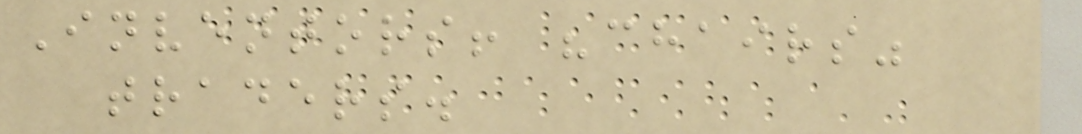Inventors! "chairs"
traders.
